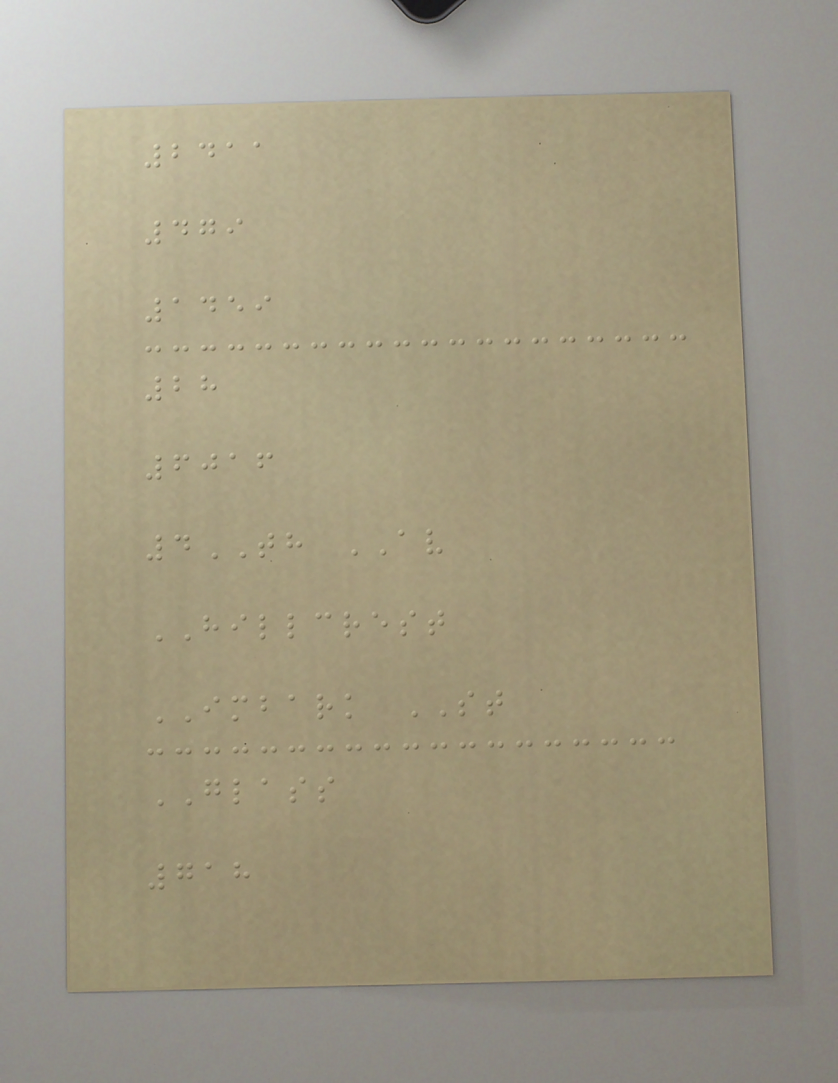2411
479
1459
28
6016
4TH AV
HILLCREST
IMBARK ST
GLASS
718
